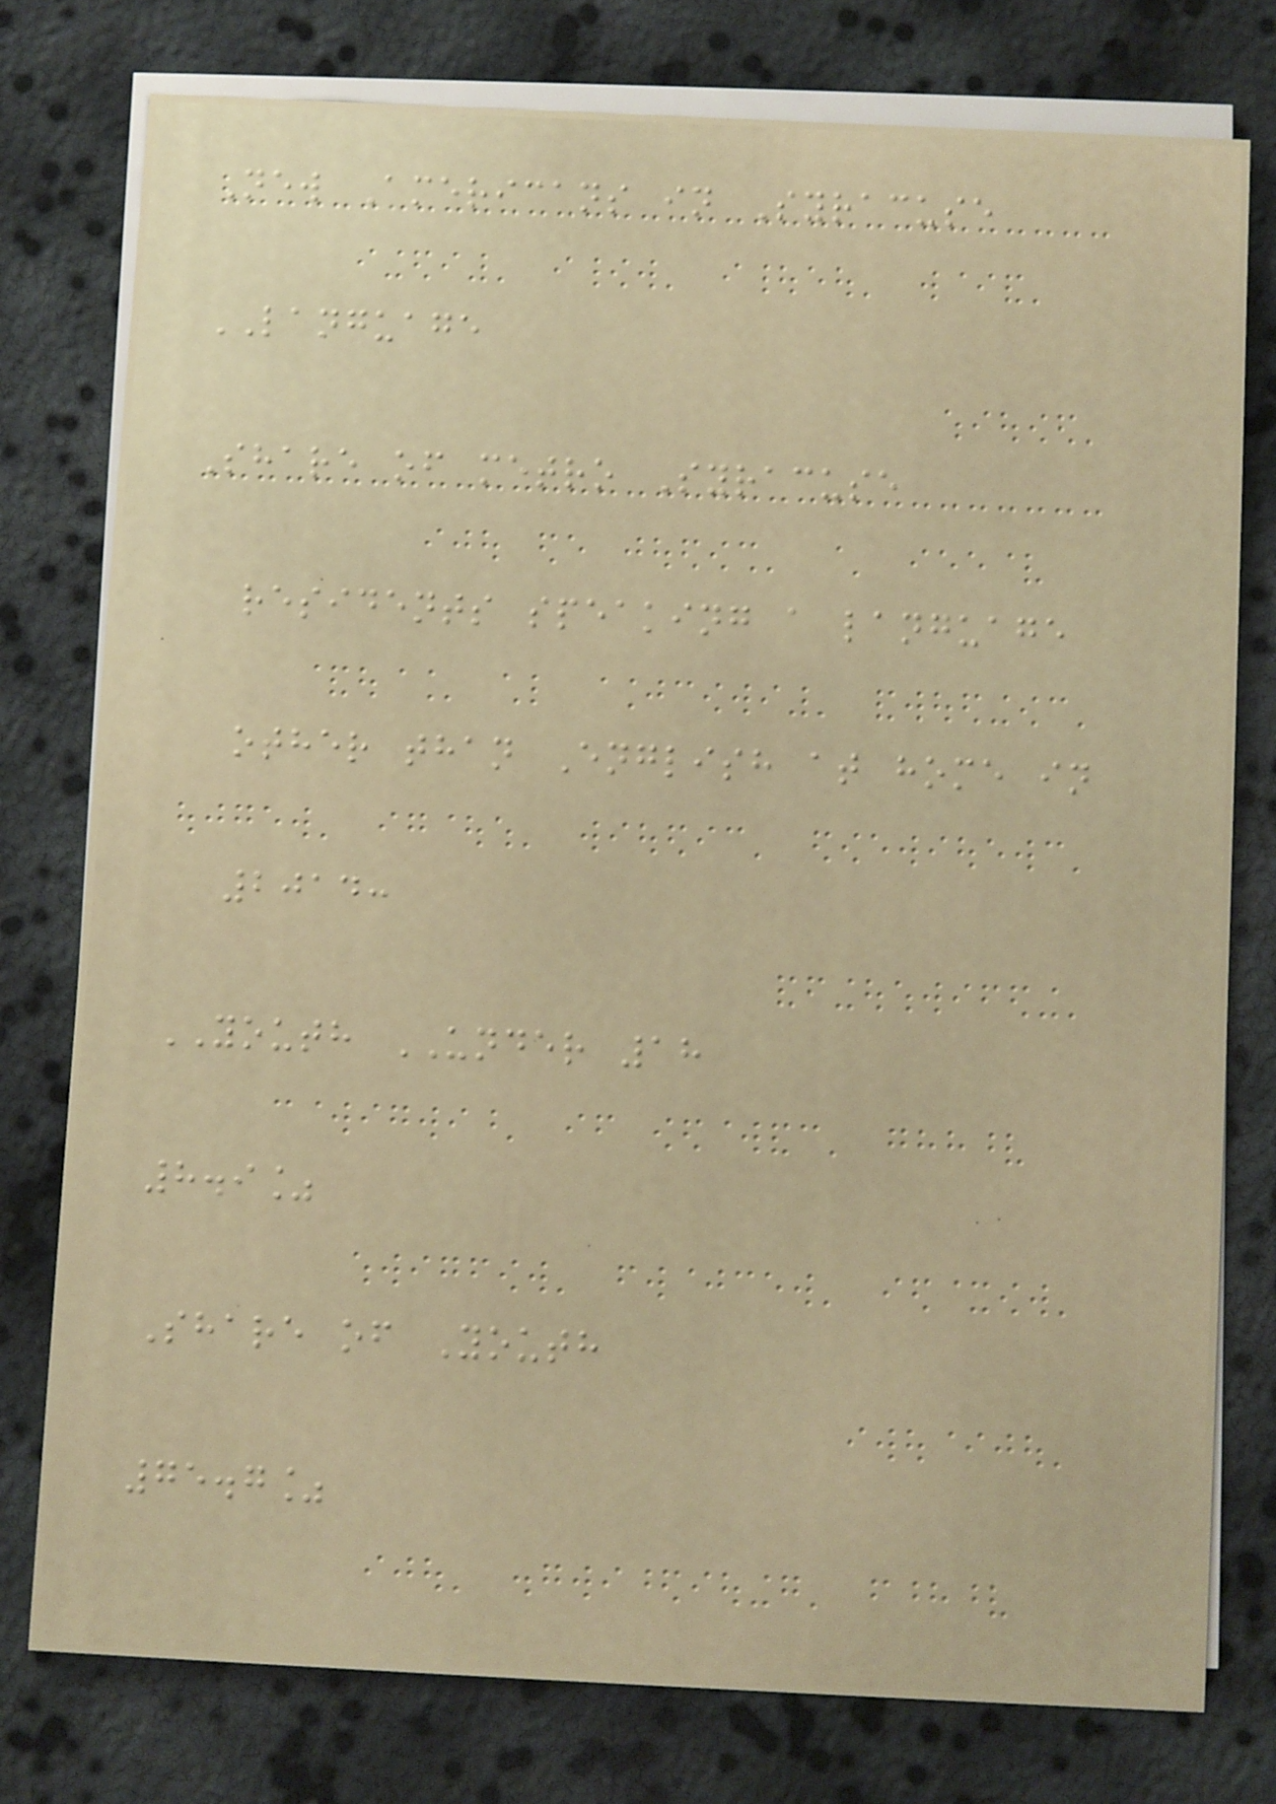New Americans in Syracuse
LANGUAGE
Share of metro Syracuse
residents speaking a language
other than English at home in
2014:
YOUTH UNDER 18
8.9%
Share of Youth
75.7%
